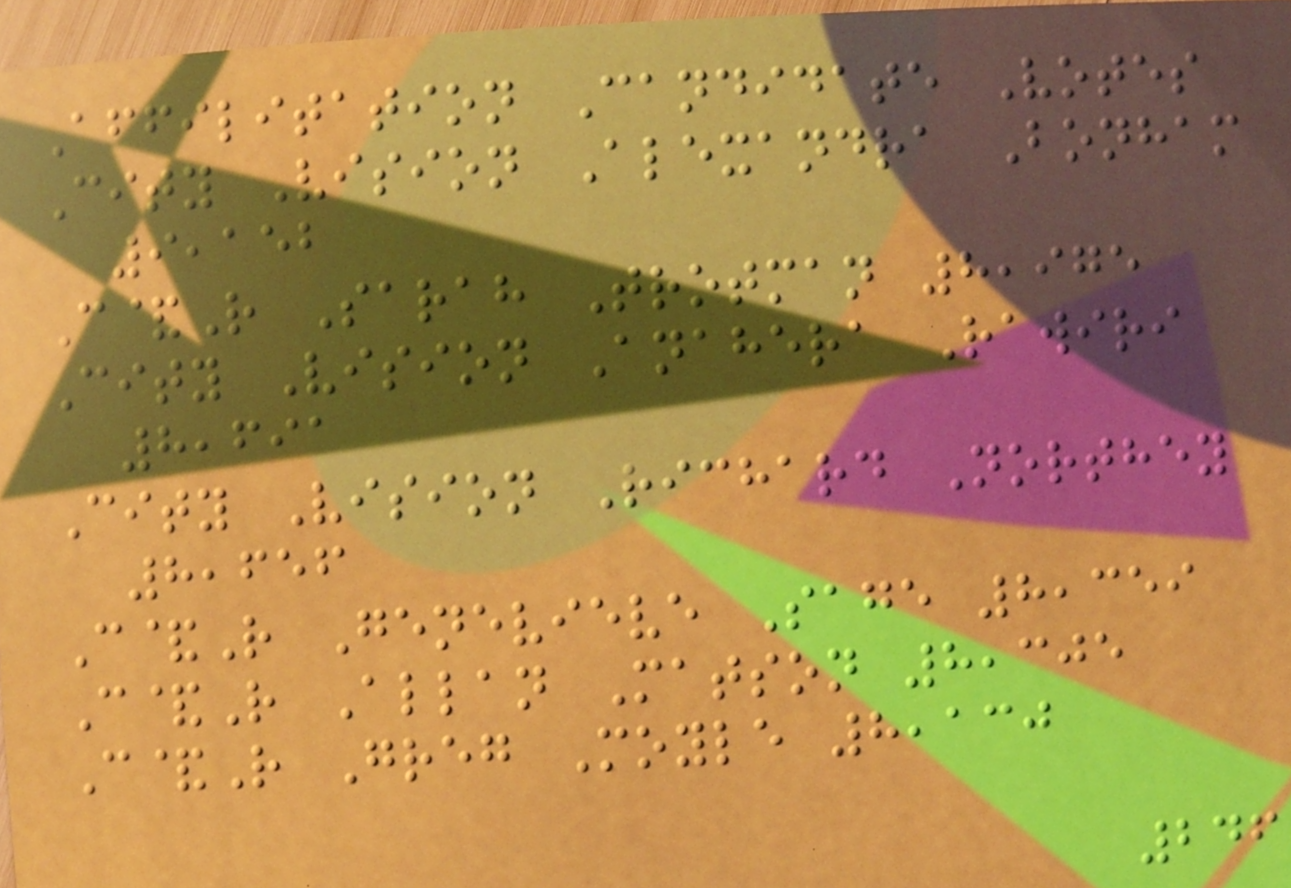Affilitation Candidate Votes
City Vision Alexandra Bonham
9,152
C&R Sarah Trotman 8,975
City Vision Anahera Rawiri
8,691
City Vision Richard Northey
8,656
C&R Genevieve Sage 8,359
C&R Allan Matson 8,305
C&R Greg Moyle 8,130
246
